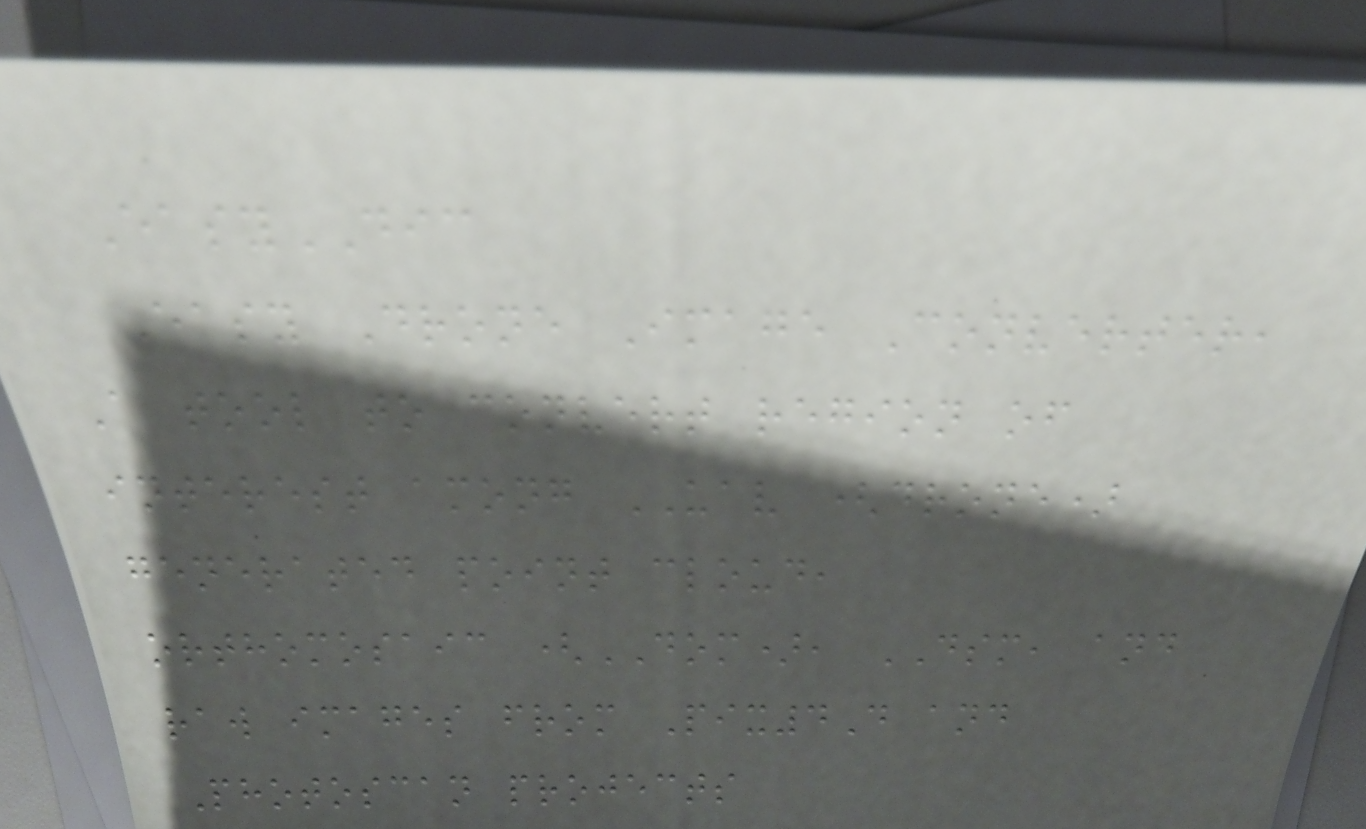EasyDIC
Easy Drone Image Converter,
A tool to convert region of
interest among UAV (drone)
generated point cloud,
orthomosaic (DOM), DSM, and
raw images from Pix4D and
Photoscan projects
